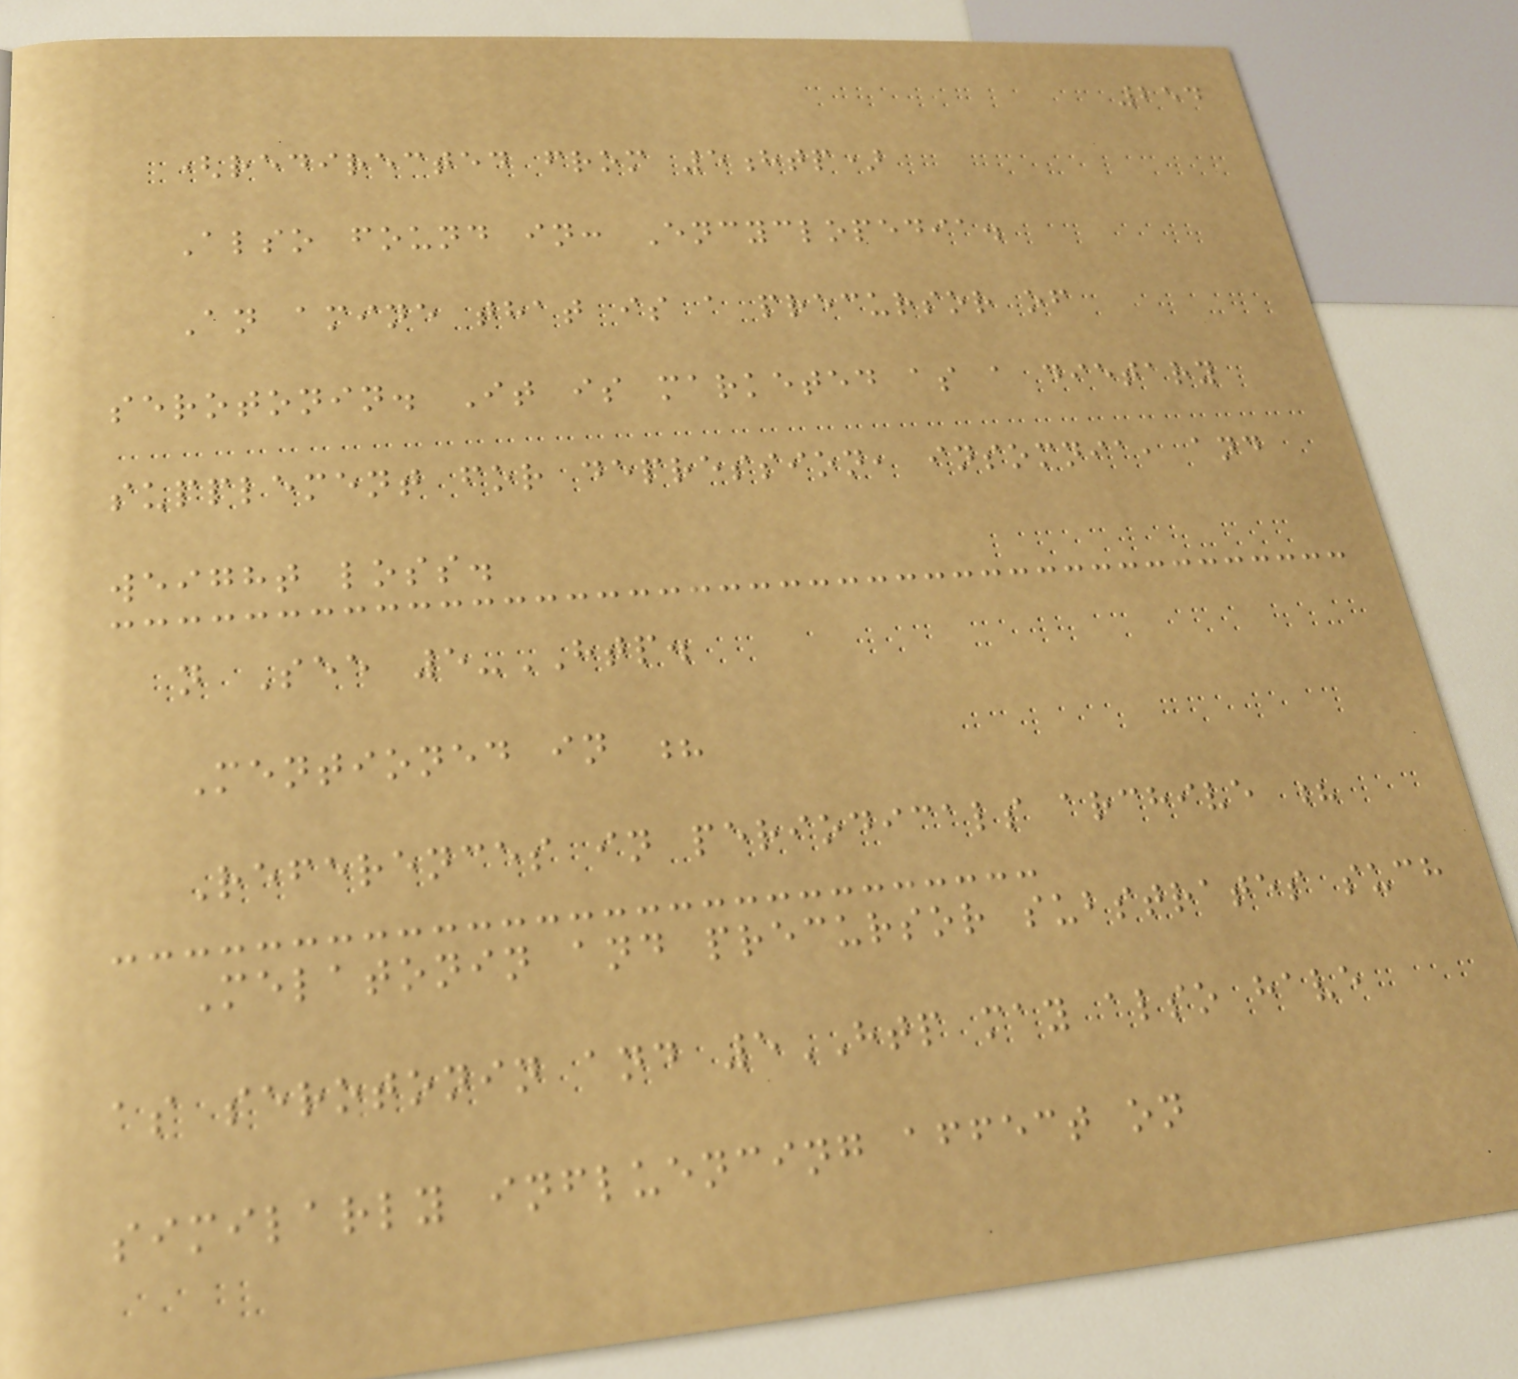254
(redirected from 5htp)
Also found in: Encyclopedia.
An amine that is a precursor of
serotonin. It is marketed as a dietary
supplement for depression, insomnia, and
weight loss.
n See 5-HTP.
Mentioned in ?
References in periodicals archive ?
Melatonin and precursor substrates such
as serotonin and 5HTP may also have
similarly influencing affect on
